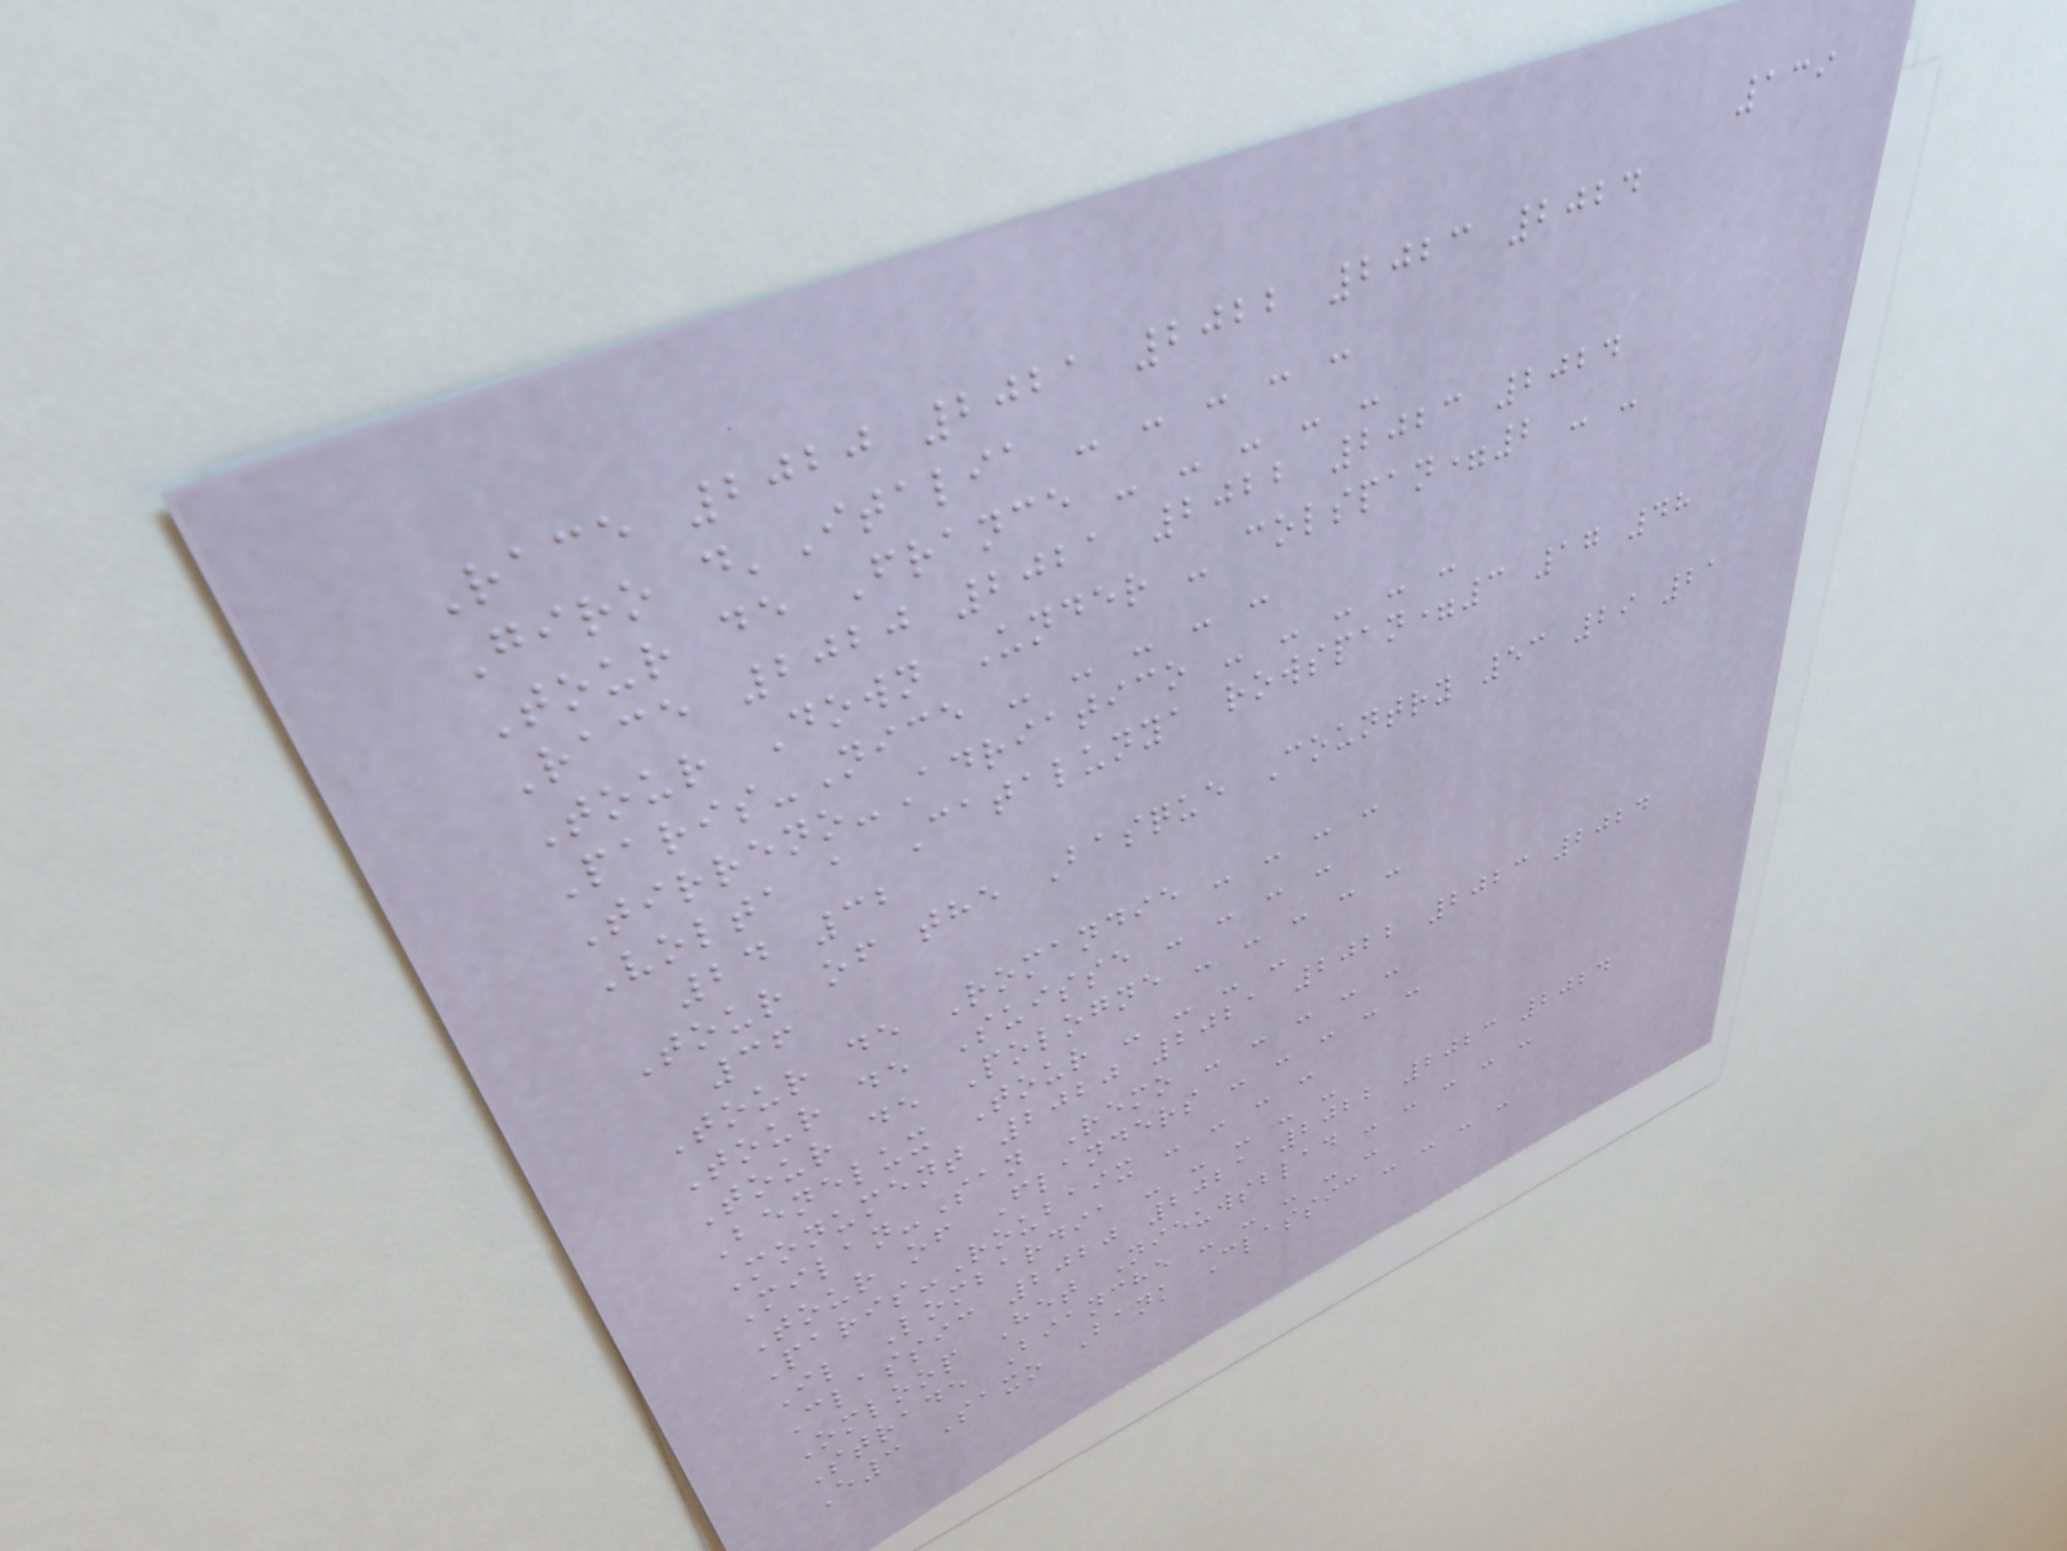139
Race 2020 2021 2022 2023 2024
Giro d'Italia - - - - -
Tour de France - - - - -
Race 2020 2021 2022 2023 2024
Tour Down Under - colspan=2 - -
Paris-Nice - - - - -
Tirreno-Adriatico - - - - -
Volta a Catalunya rowspan=3 17 48
24 32
Tour of the Basque Country 53 29 21
36
Tour de Romandie - - - -
Tour de Suisse - - - -
Tour de Pologne - - - - -
Benelux Tour - - - -
Monument 2020 2021 2022 2023 2024
Milan-San Remo - - - - -
Tour of Flanders - - - - -
Paris-Roubaix - - - -
Il Lombardia - - - - -
Classic 2020 2021 2022 2023 2024
Omloop Het Nieuwsblad - - - - -
Strade Bianche - - - - -
E3 Saxo Bank Classic - - - -
